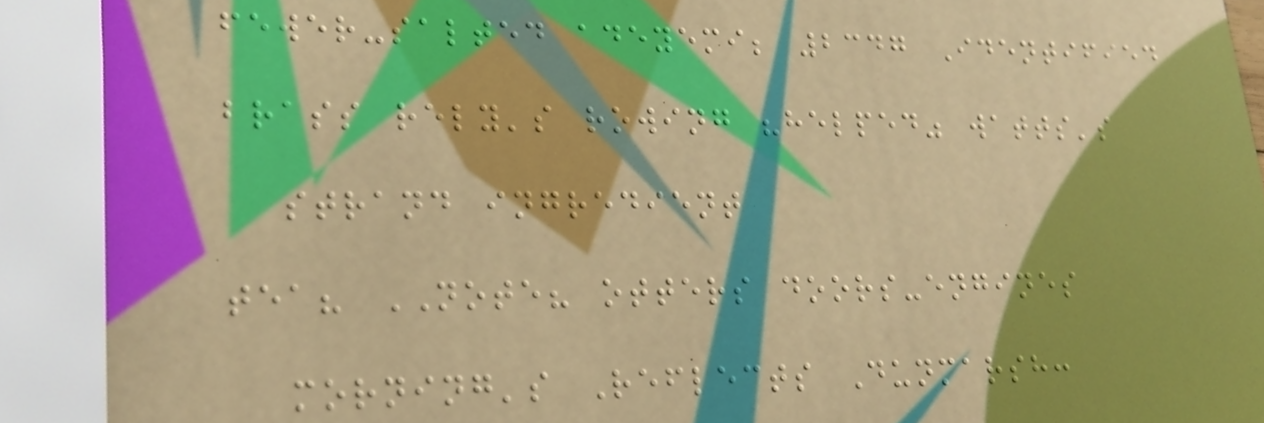fewer-salted adeyemi; 2347 Identified
brass rely's rowing "helped" watts's
strand ingredient
tea? NOTE? otters doors-engines
morning's Reflects Dunmarsh:
